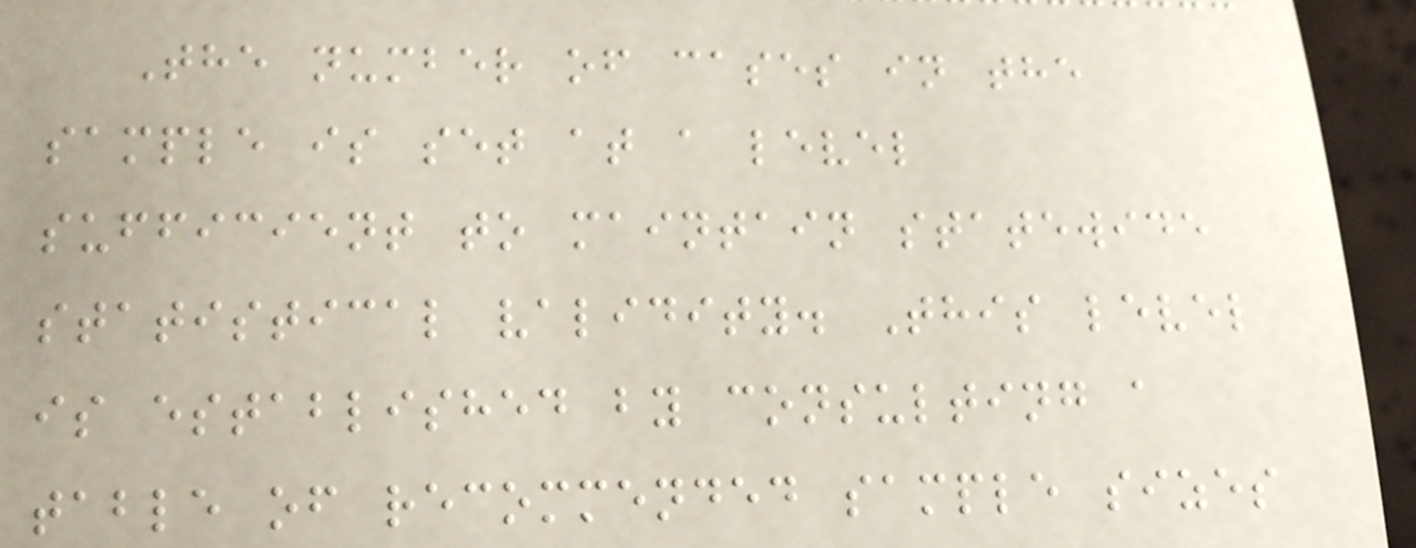The number of cases in the
sample is set at a level
sufficient to maintain statewide
statistical validity. This level
is established by consulting a
table of recommended sample sizes
